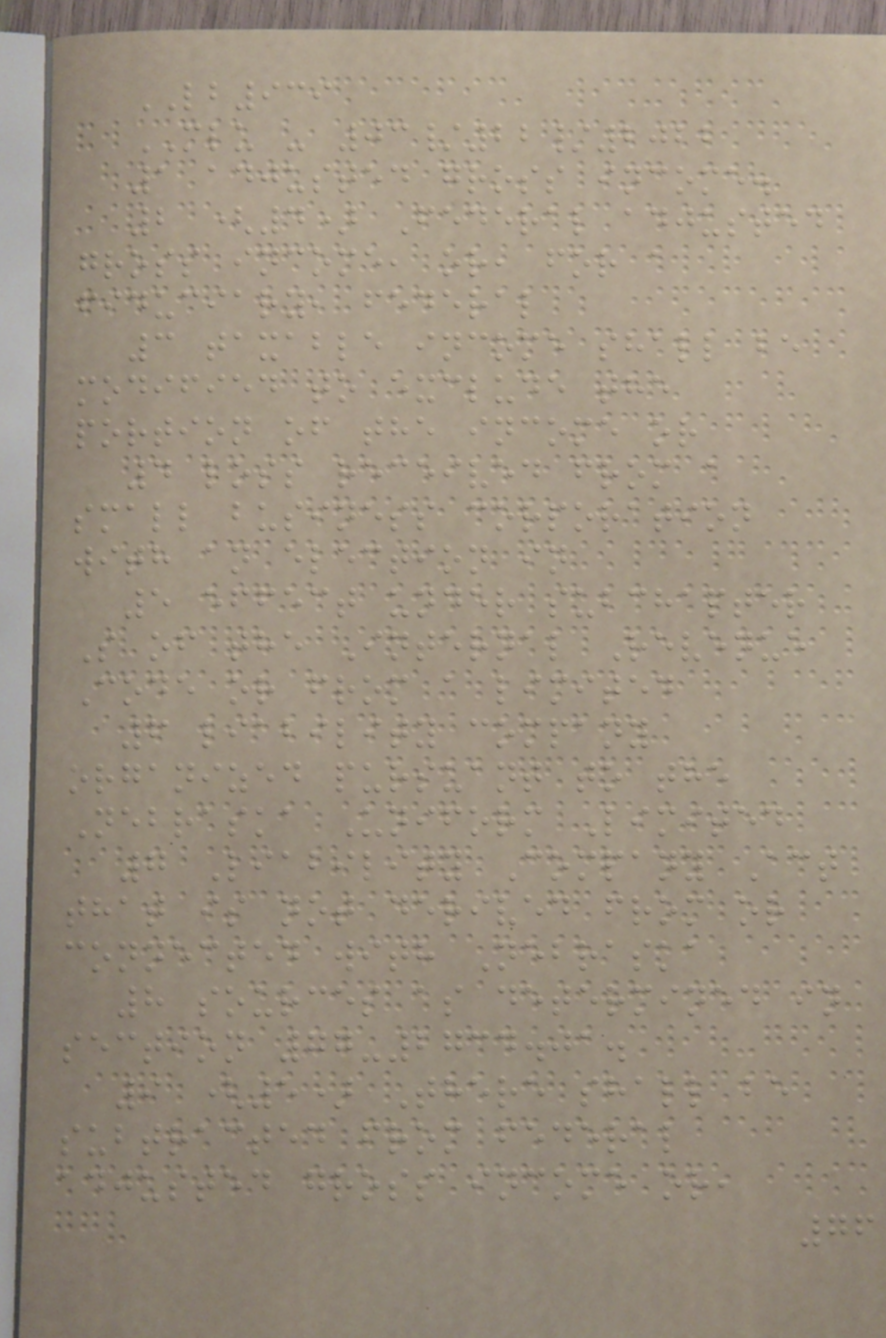LB939
MLU - 03/22/2022
1 adjusted gross income.
2 (4) Federal adjusted
gross income, or, for a
fiduciary, federal
3 taxable income shall be
modified to exclude the
portion of the income or
4 loss received from a
small business corporation
with an election in
5 effect under subchapter
S of the Internal Revenue
Code or from a limited
6 liability company
organized pursuant to the
Nebraska Uniform Limited
7 Liability Company Act
that is not derived from or
connected with Nebraska
8 sources as determined in
section 77-2734.01.
9 (5) There shall be
subtracted from federal
adjusted gross income or,
76
